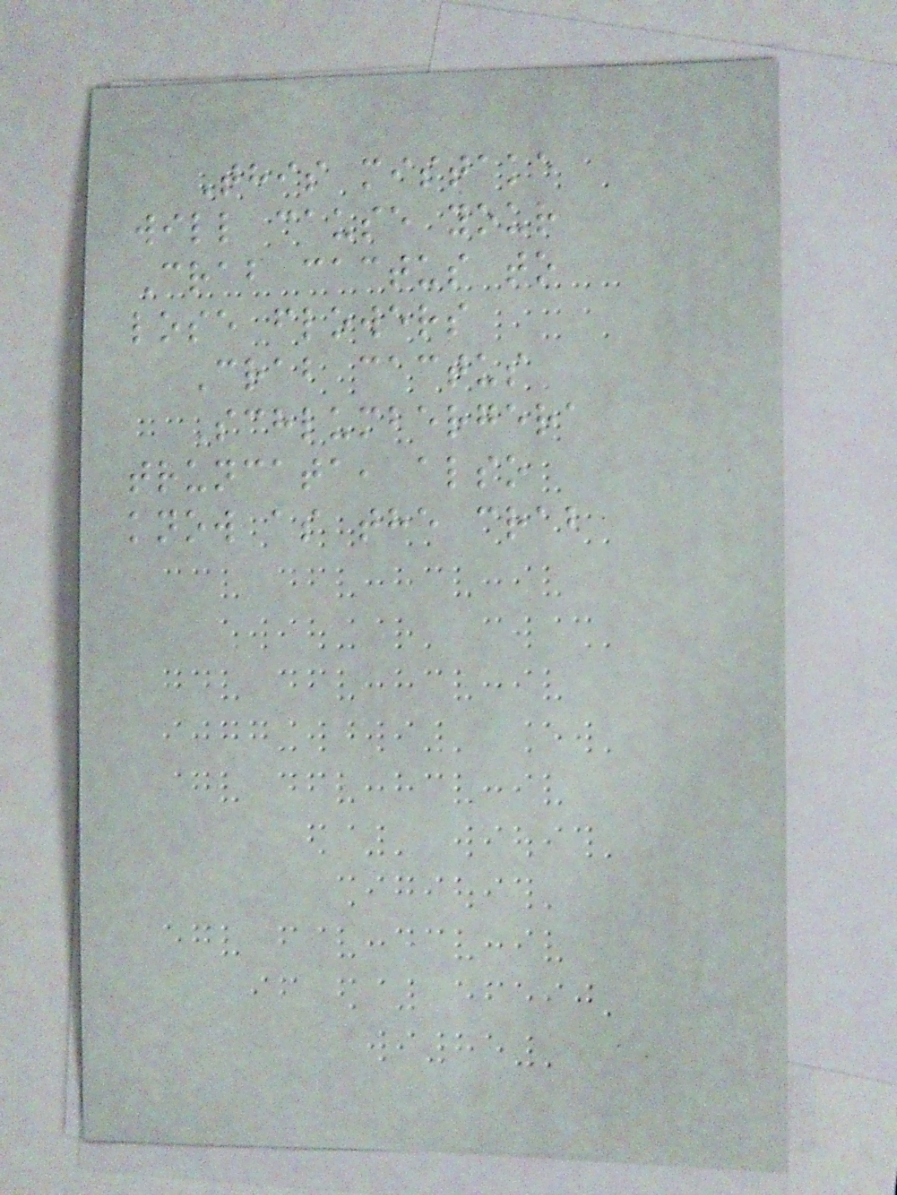This mistake
will cause your
Crab cactus to
lose flowers
Crab cactus
Schlumbergera
truncata, also
know as the crab
